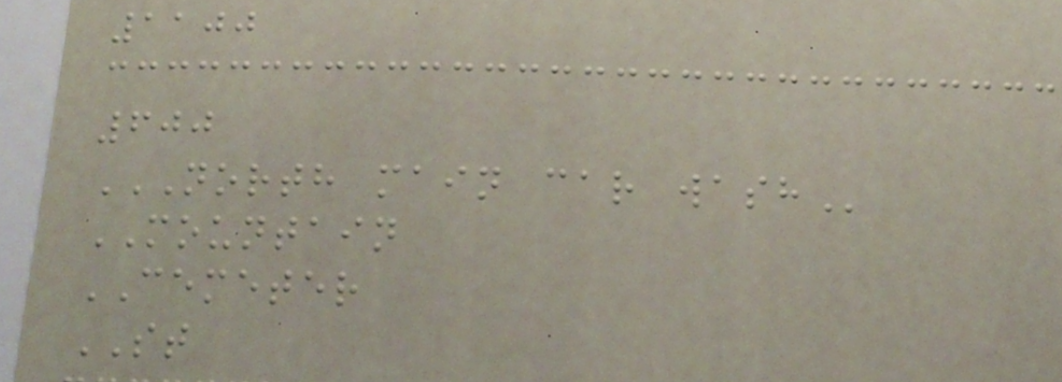1100
600
NORTH MAIN CAR WASH
MOUNTAIN
CEMETER
ST
